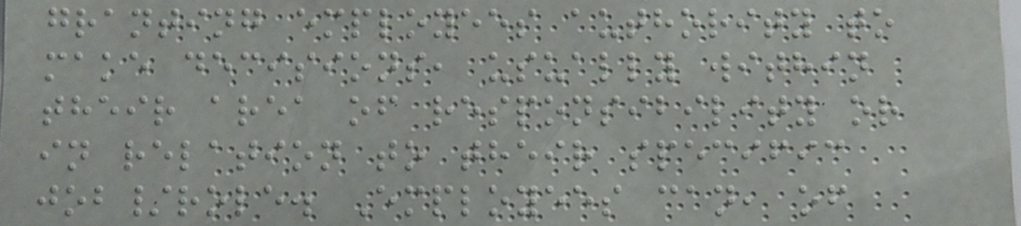granting employees authority to
make decisions, usually within
their area of responsibility or
in relation to their specific
job/role. Employees can, of
